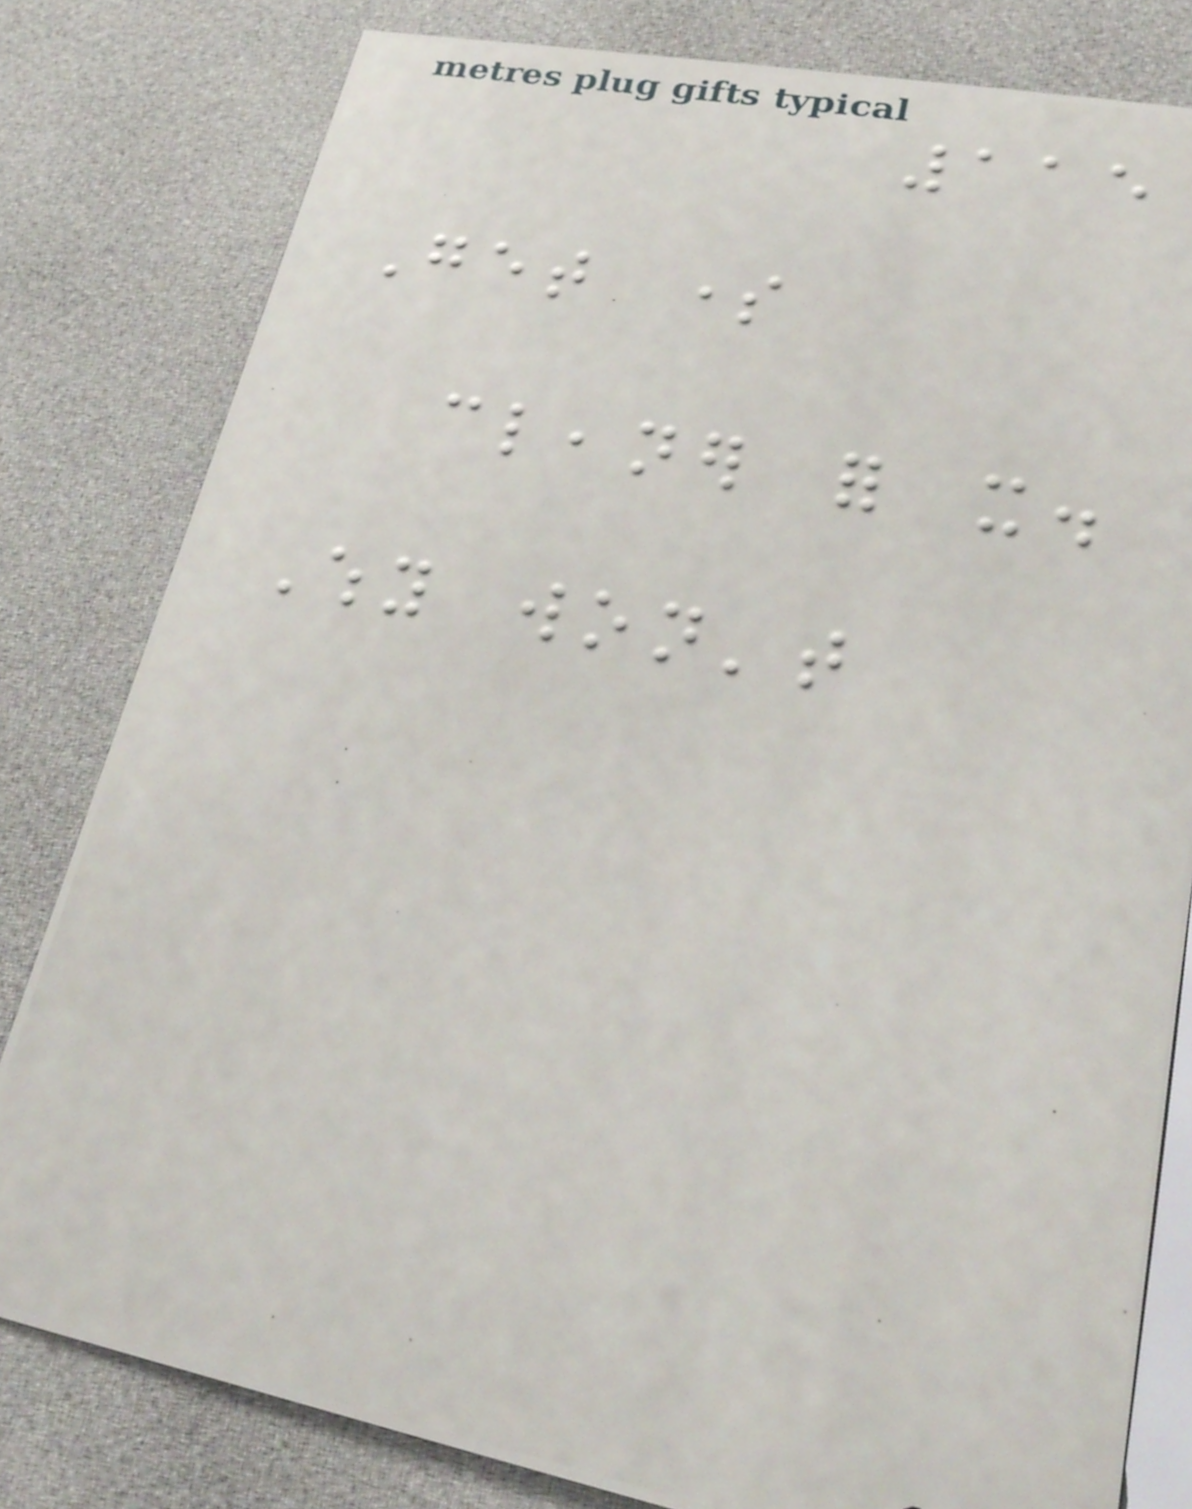115
Get some
cleaner for it.
Why won't
